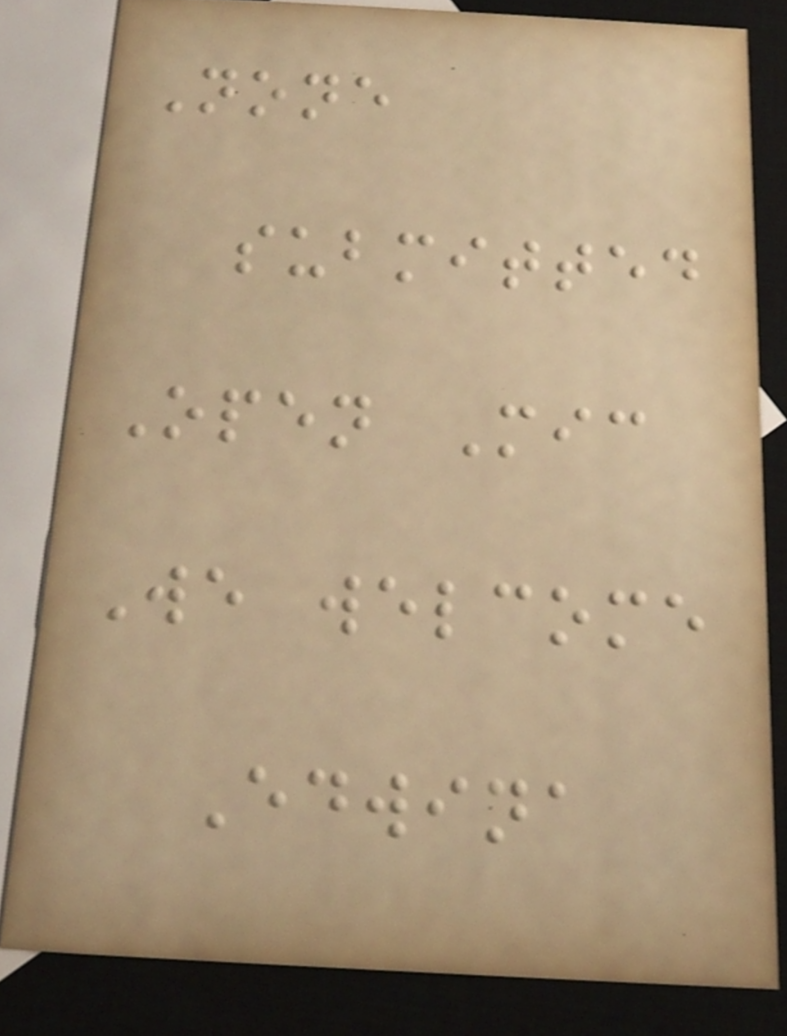None
submitted
Open Mic
We welcome
Edwina
